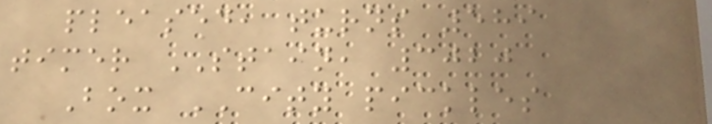pleased, turns 589
timer STAIN, 3020
Box CITY pickles
